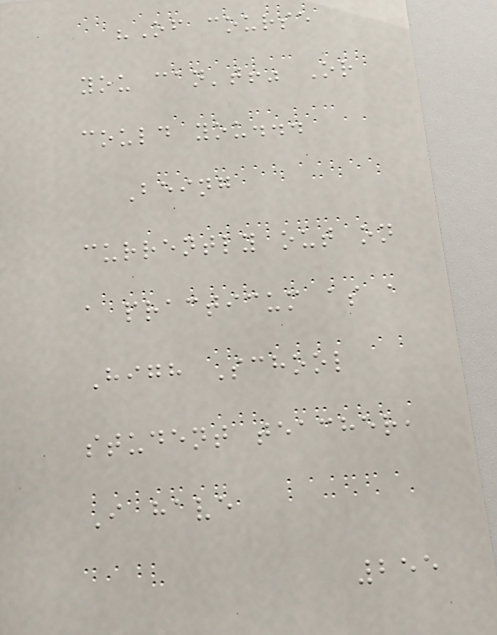"Of course
you can't!" Or
could you...
Being
currently out on
a practicum as a
High School
student teacher,
I have
255
